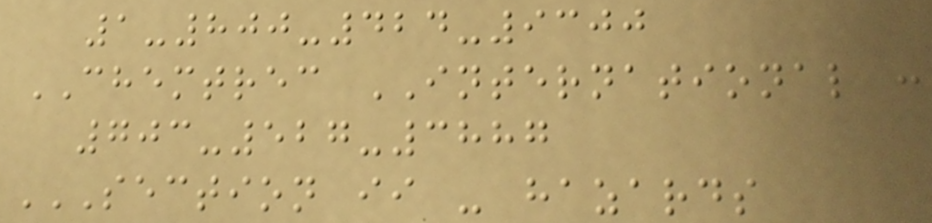1-800-424-9300
CHEMTREC INTERNATIONAL :
703-527-3887
SECTION II - HAZARDS
